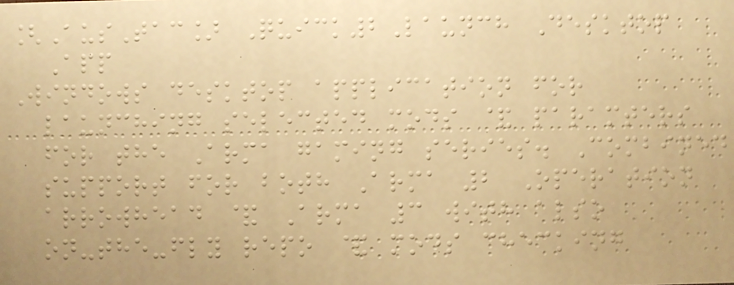[AusTac] Quick2Launch Desktop
App
Windows desktop application for
launching selected mods & paramters
for the Arma gaming series. Combined
support for both Arma 2 Operation
arrowhead & Arma 3 with also
on-the-fly repo & mods checking
